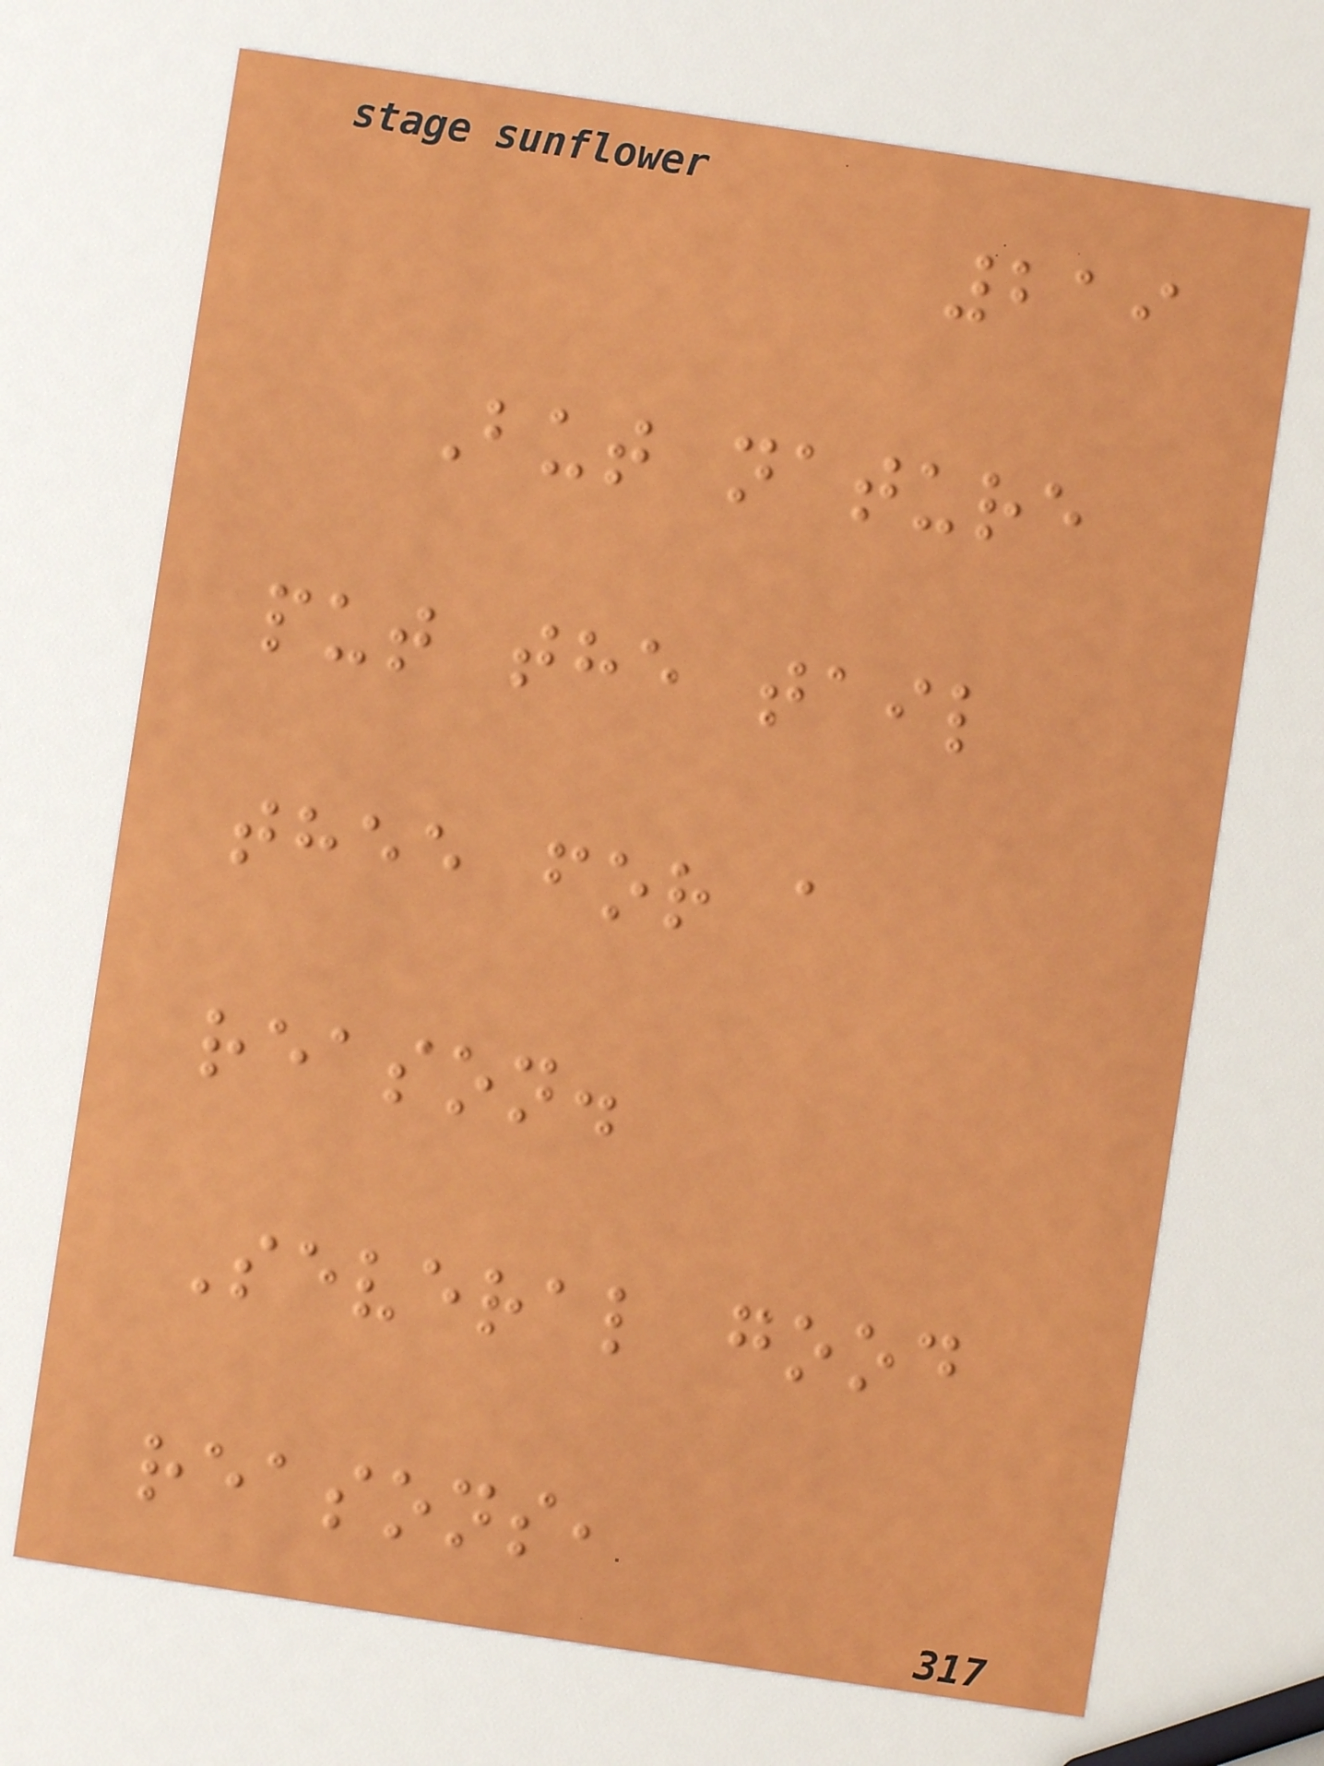219
But nature
put the tail
thee for a
reason.
Several good
reasons,
